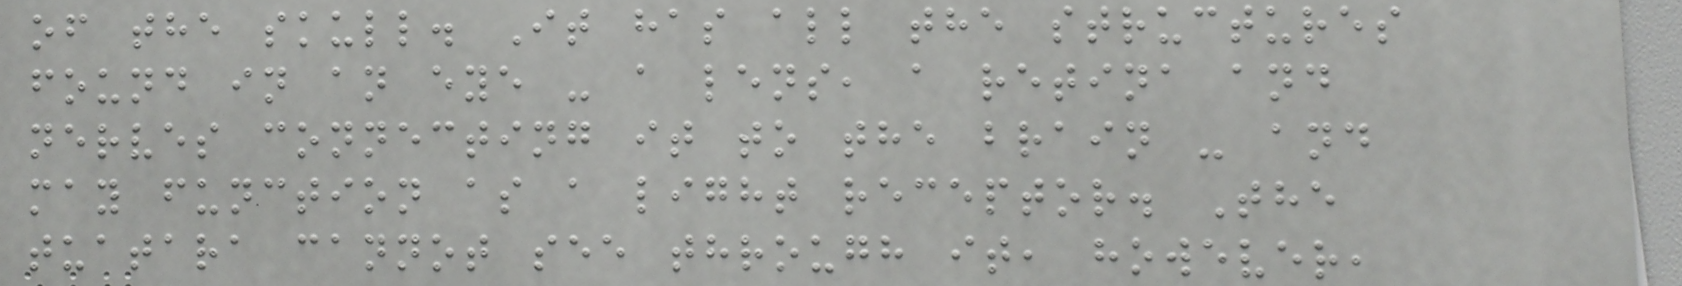of the skull. It has all the structures
found in an eye - a lens, a retina and
nerves connecting it to the brain - and
may function as a light receptor. The
tuatara cannot see through it, however,
